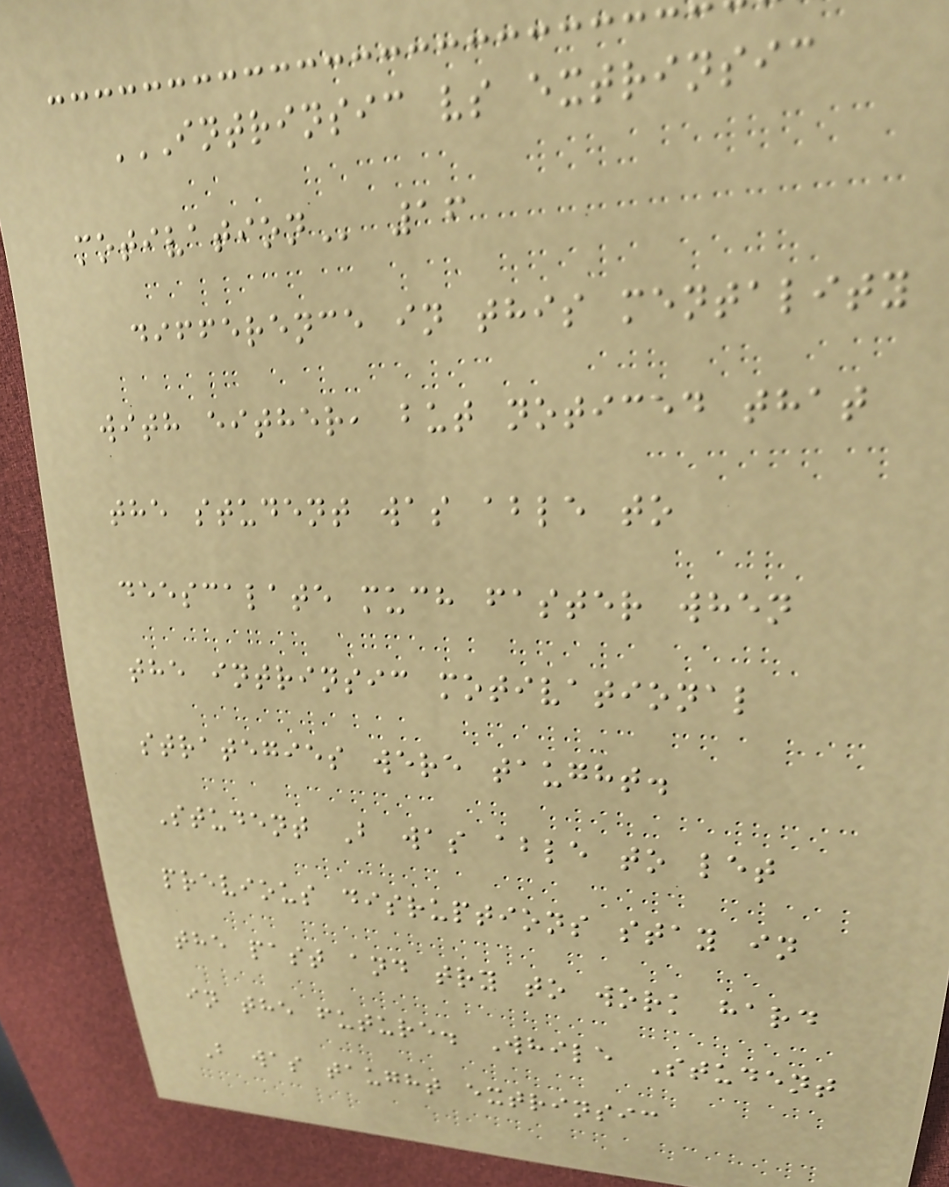INTRINSIC VS EXTRINSIC
MOTIVATION 16
difference in this mentality
with either, but noticed that
the student was able to
deescalate much faster when
the intrinsic motivational
strategies were taught.
Student B was able to let
previous disruptions stay in
the past and try to work hard
in the future. While Student
B was taught extrinsic
